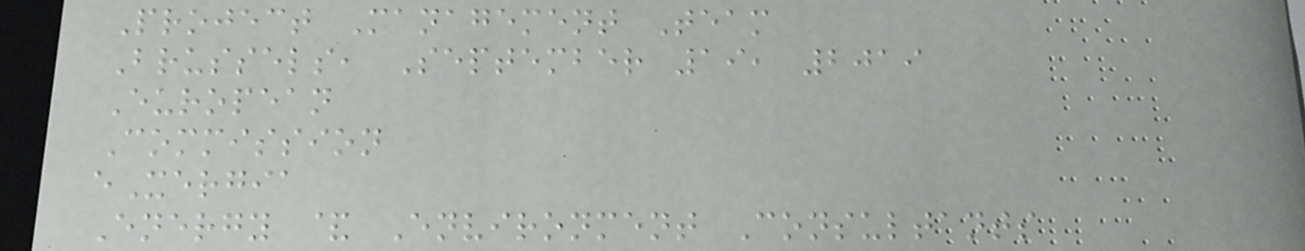Project Management Team
Brussels, September 19, 2019
European
Commission
eXergia
Energy & Environment Consultants
